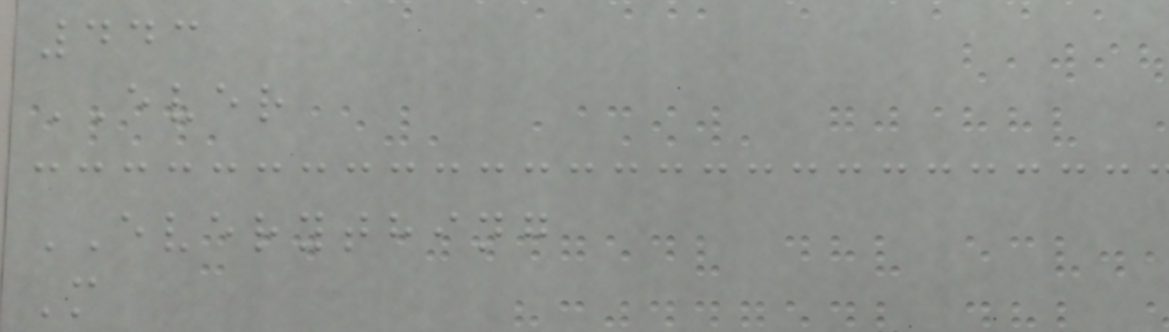443
EVER
EVERYTHING
M
